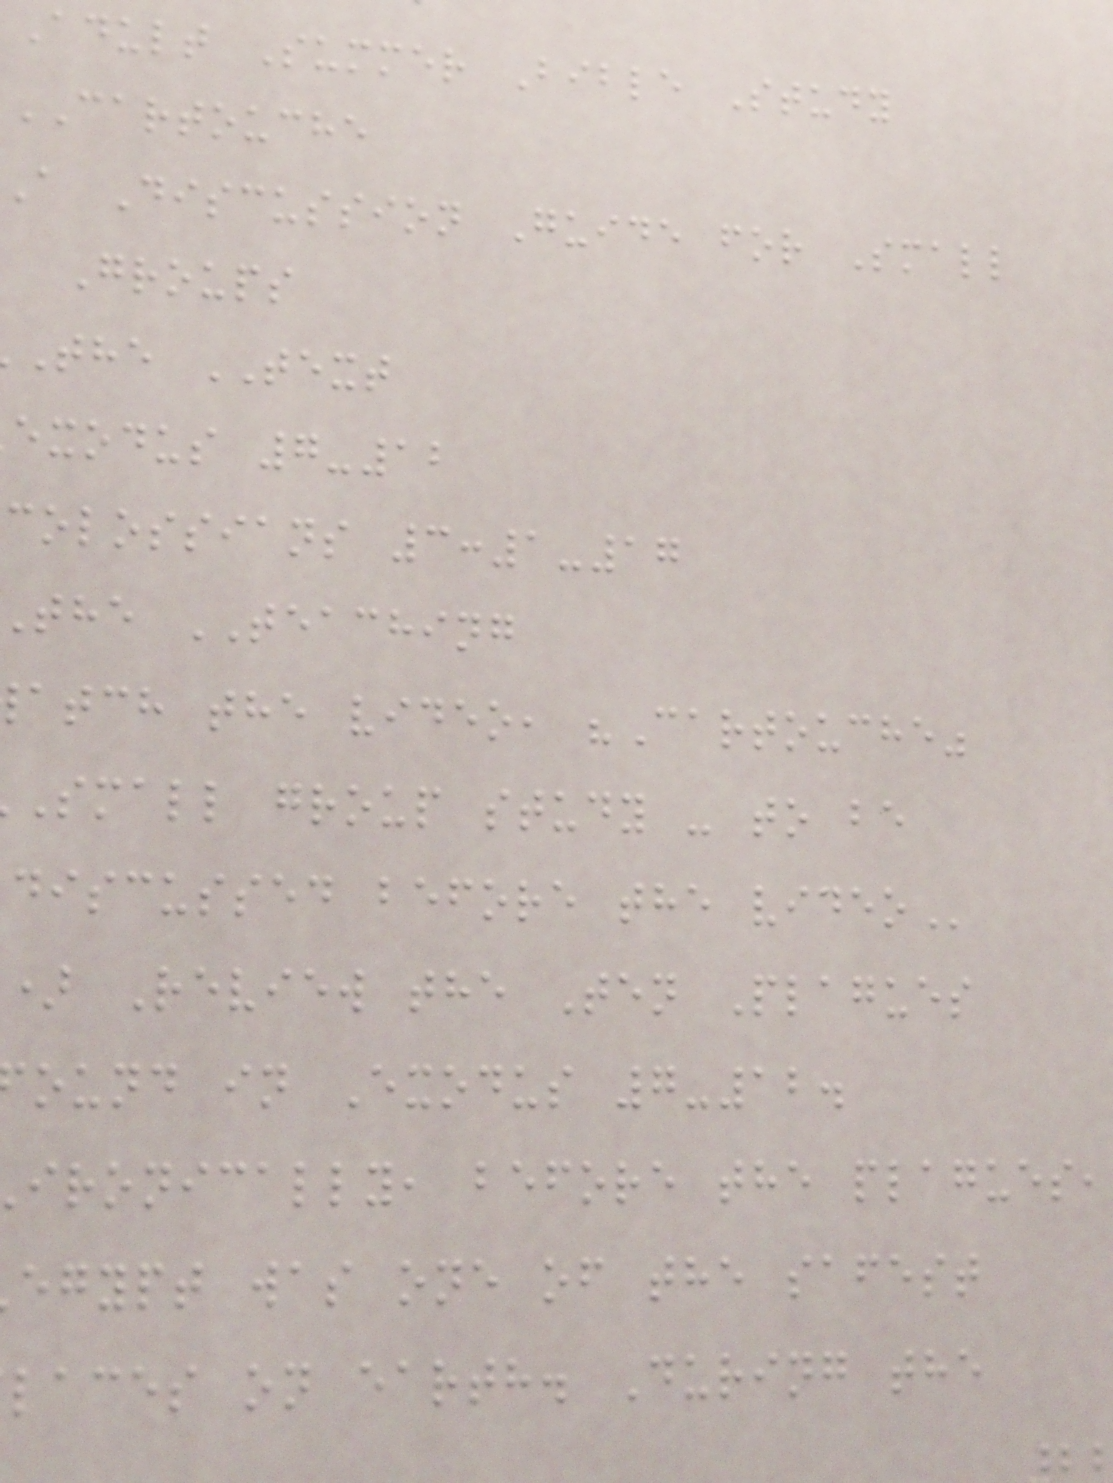Adult Summer Bible Study
CARTOUCHE
a Discussion Guide for Small
Groups
the TEXT
exodus 7-12
colossians 3:1-17
the TEACHING
atch the video, "Cartouche"
small group study - to be
discussed before the
) Review the Ten Plagues
ound in Exodus 7-12.
ironically, before the plagues,
egypt was one of the safest
laces on earth. During the
